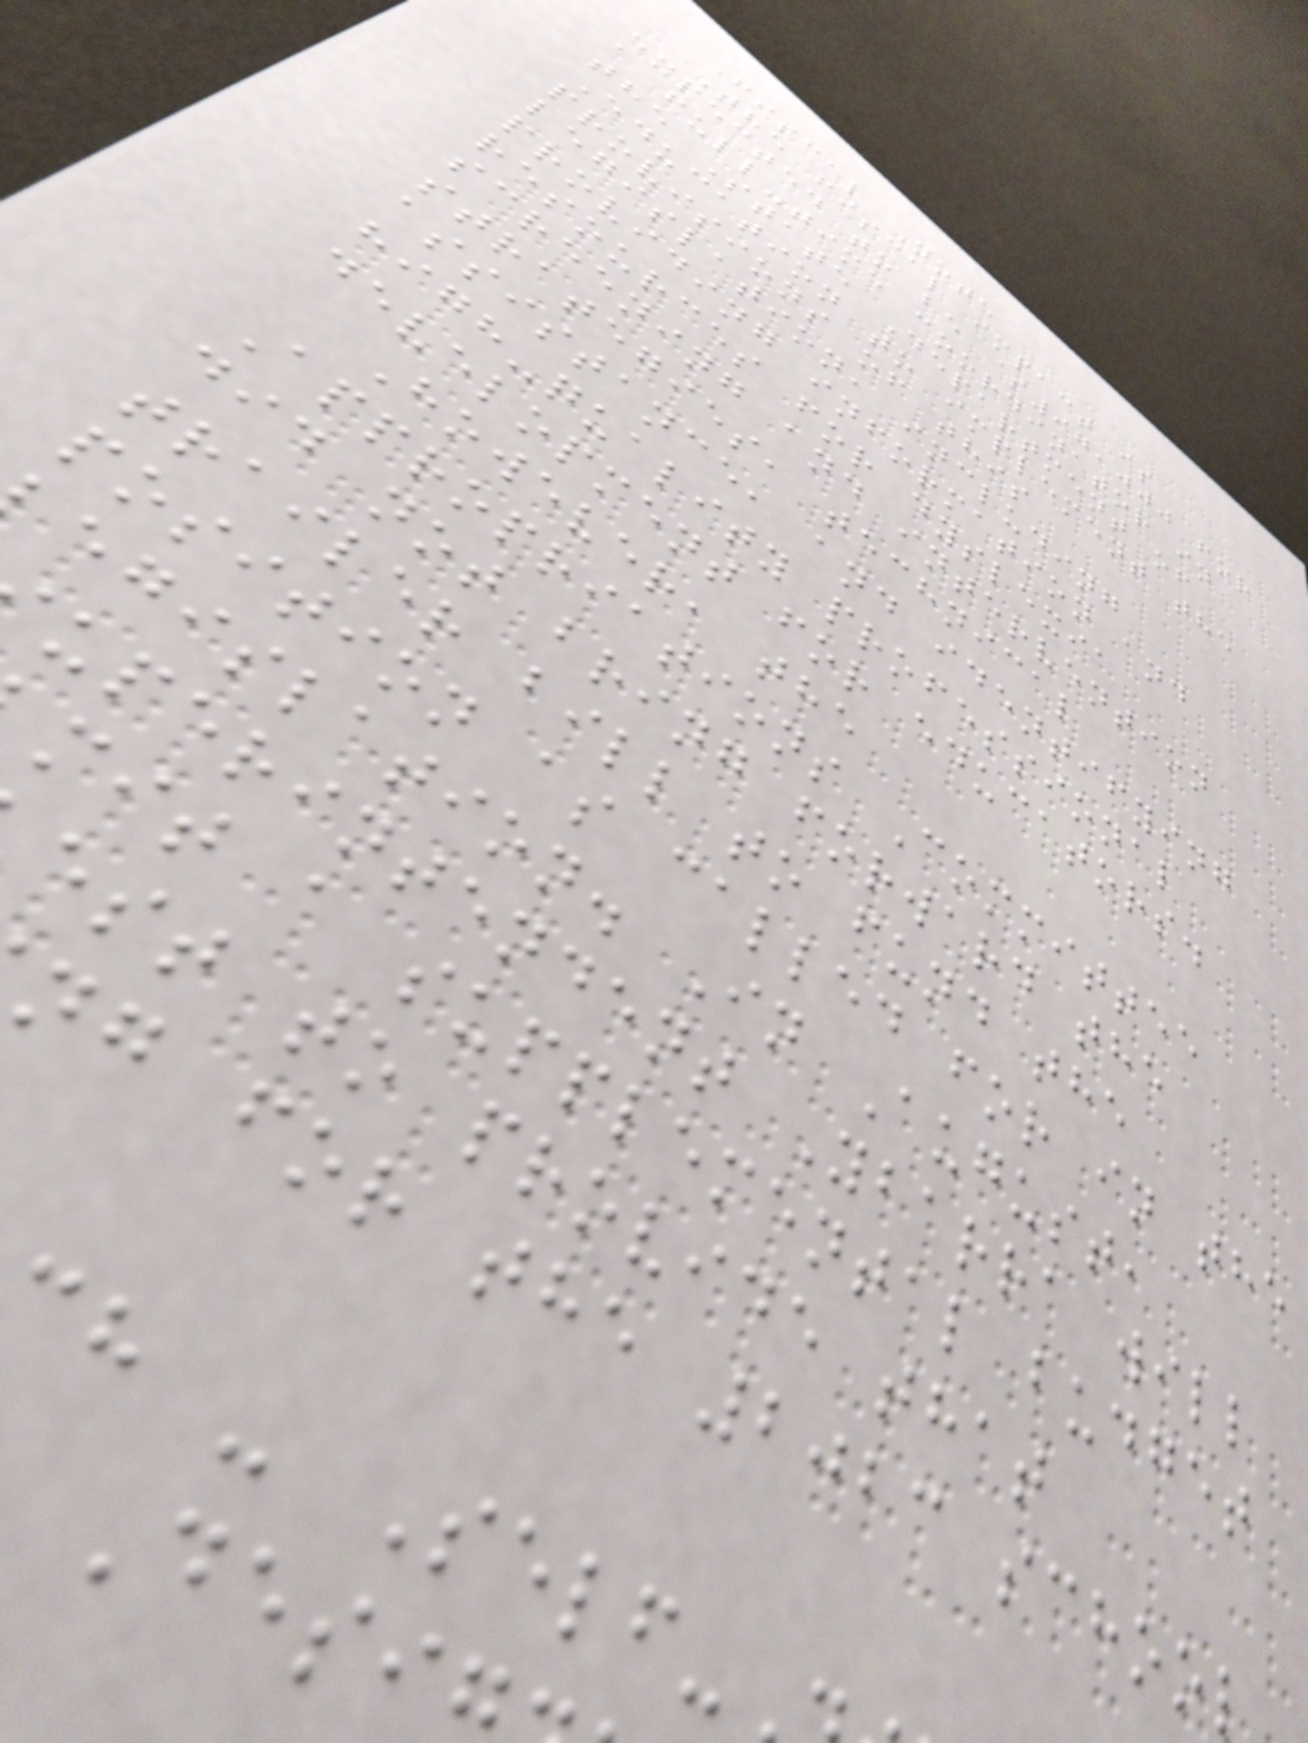Fiscal Note
The fiscal impact is
expected to be $97,000 for
a full-time coordinator in
the State Department of
Education to implement the
provisions of this
legislation, including
providing information and
resources for dyslexia
screening and intervention
strategies, technical
assistance, and identifying
high-quality professional
development for educators.
However, the
Appropriations Committee
did not bring forward the
trailer bill to fund the
position as called for in the
egislation. In August,
uperintendent Ybarra will
mit a supplemental budget
est to provide that
ng for the 2023 school
h - Self-
